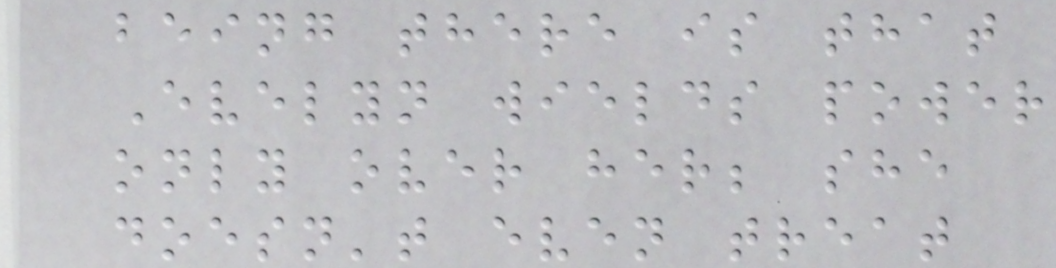being there is that
Evelyn wields power
only over her; she
doesn't even treat
